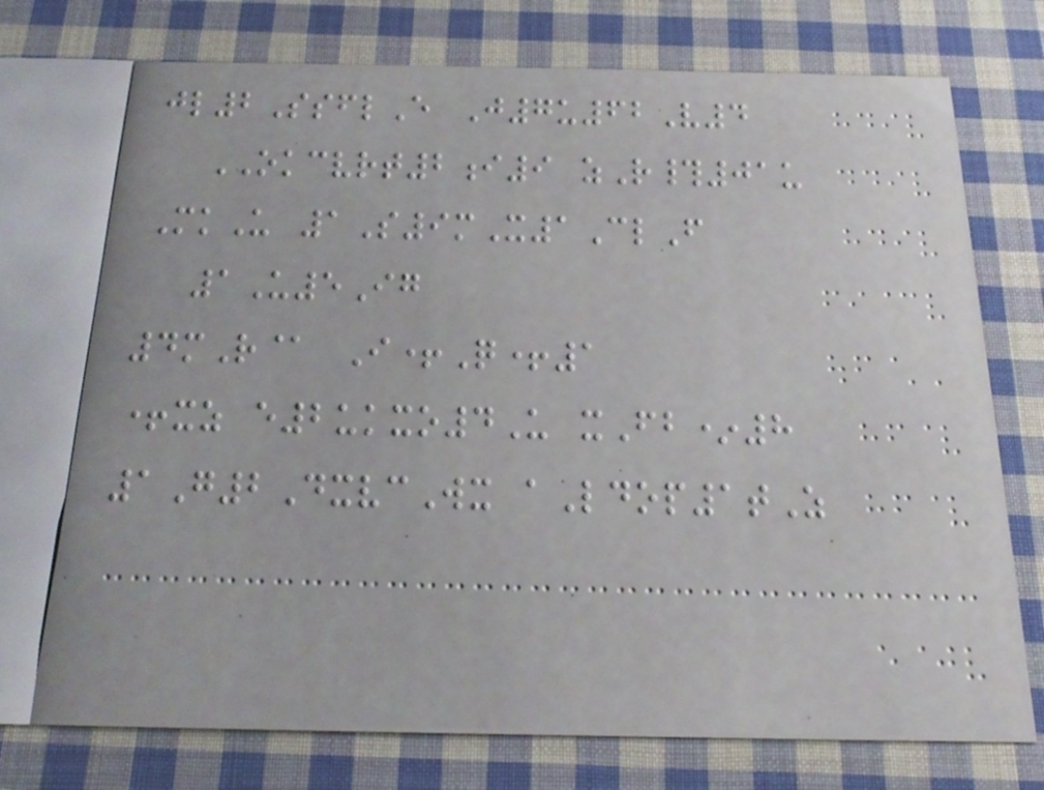jl2SsflE J7u62V4
OKCVRT2i9 zR#01u
MkU 1S9mX1ClF
1U5Ig
4mR@ I+Q+1
+xz e2ukxo4U xFb*8
1G2DxvcWx aLdop1tZ
